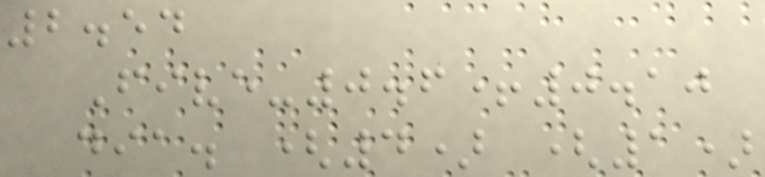2.54
Five-0.6+0.10
dia. (4) (1)
